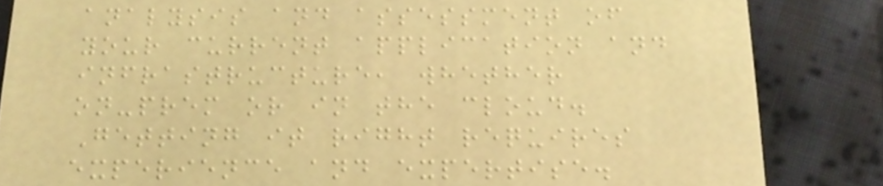analysis and assessment of
your current application and
infrastructure, whether
on-prem or in the cloud.
Getting it right requires
experience and expertise.
